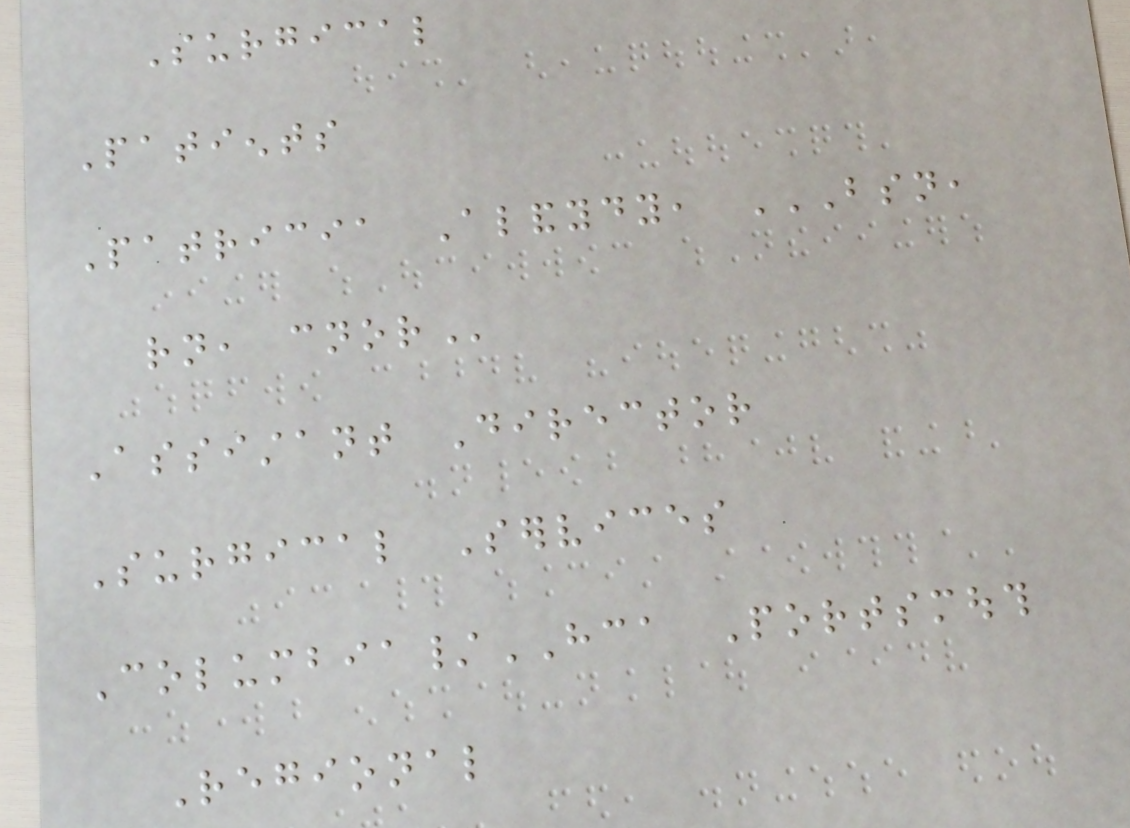Surgical
Patients
Patricia Alandydy, BSN,
RN, CNOR
Assistant Director
Surgical Services
Columbia/HCA Portsmouth
Regional
